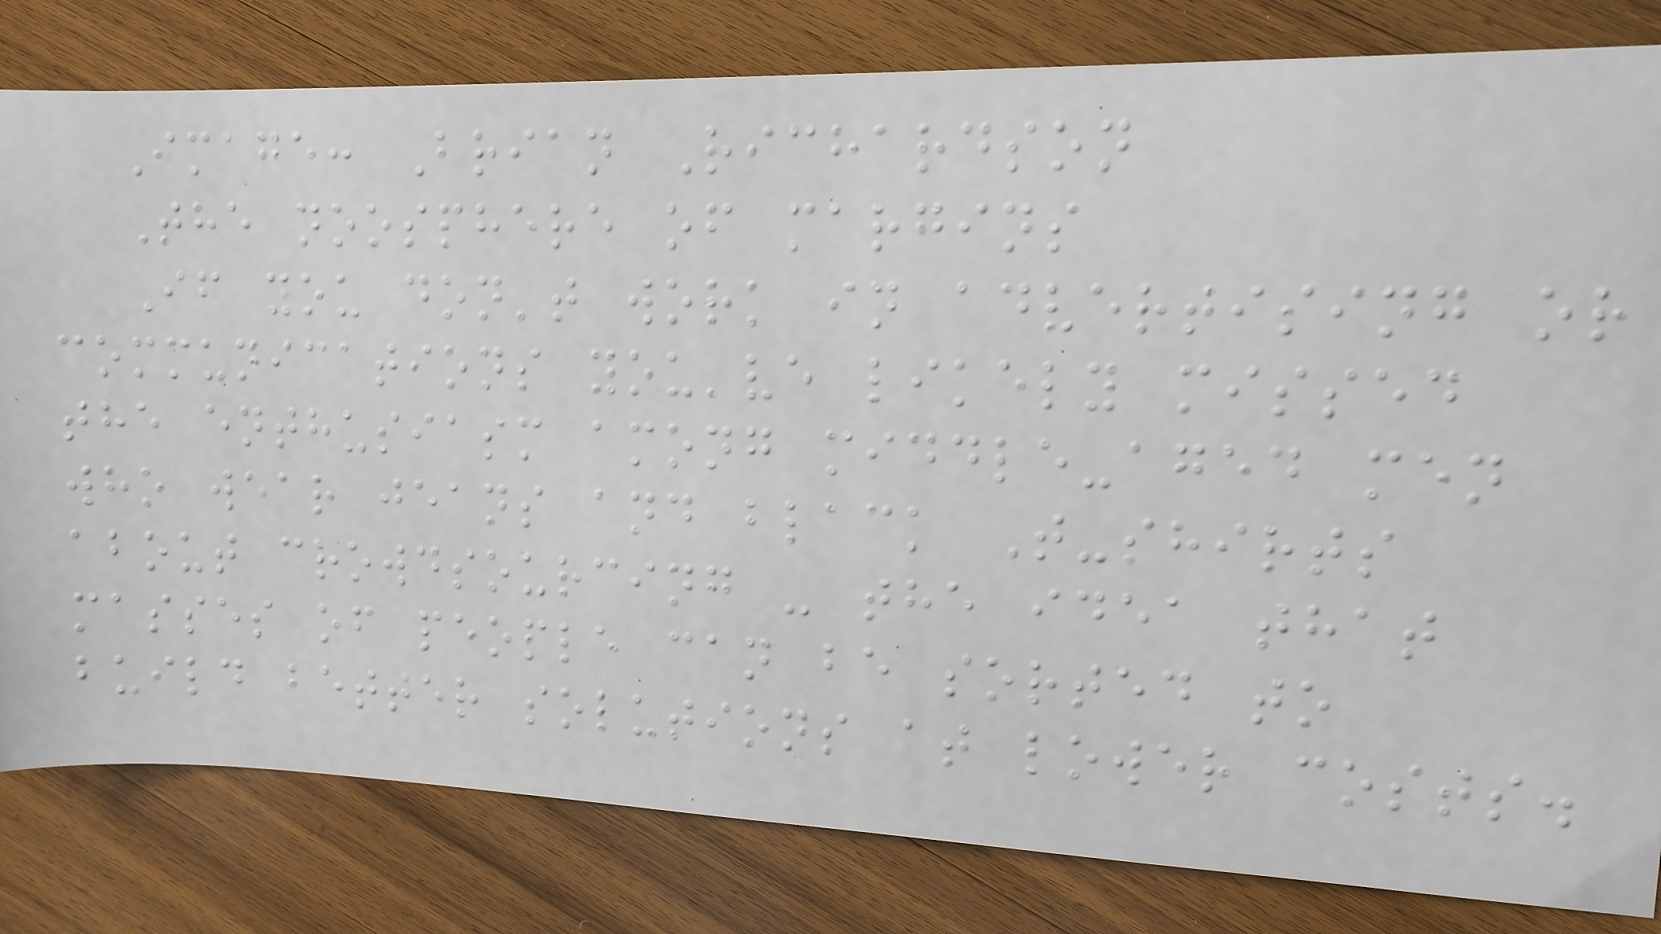Image: Brian Richardson
The noosphere of margins
If you don't work in advertising or
communications you've likely missed
the enthusiasm among middle-aged men
who wear jeans and black T-shirts
about crowdsourcing - the idea that
masses of people can be sorted to
build better solutions at lower costs.
